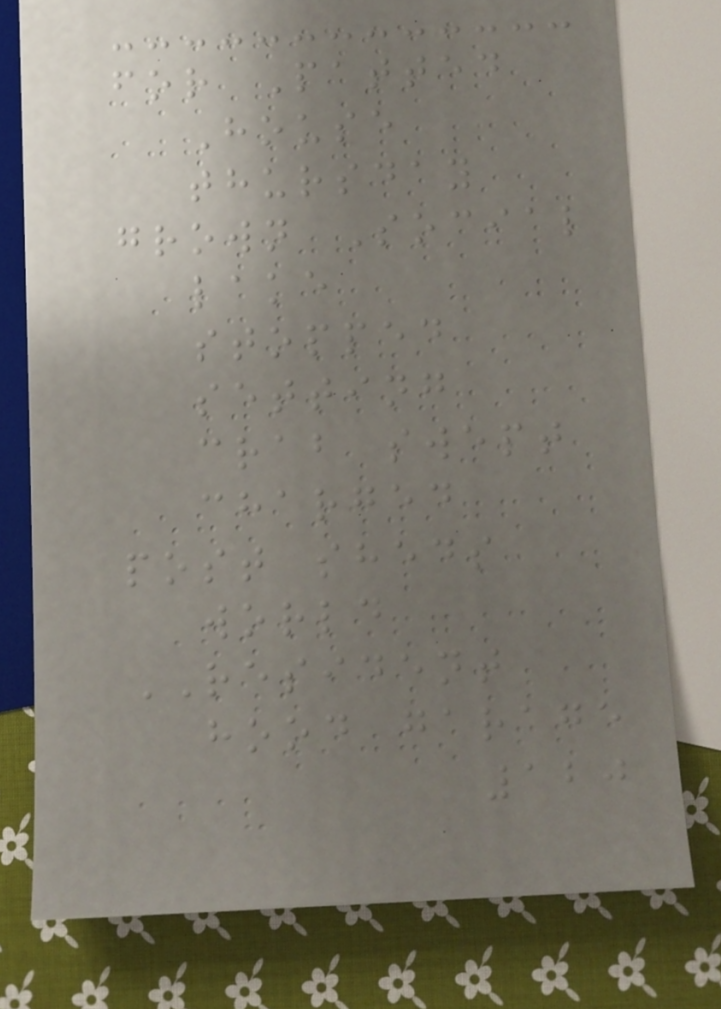for Patted
House
thursday
grown Social
lake
stopped
setting
crab swept
charged
post sheds
world
RESIDENT
hood garage
120
